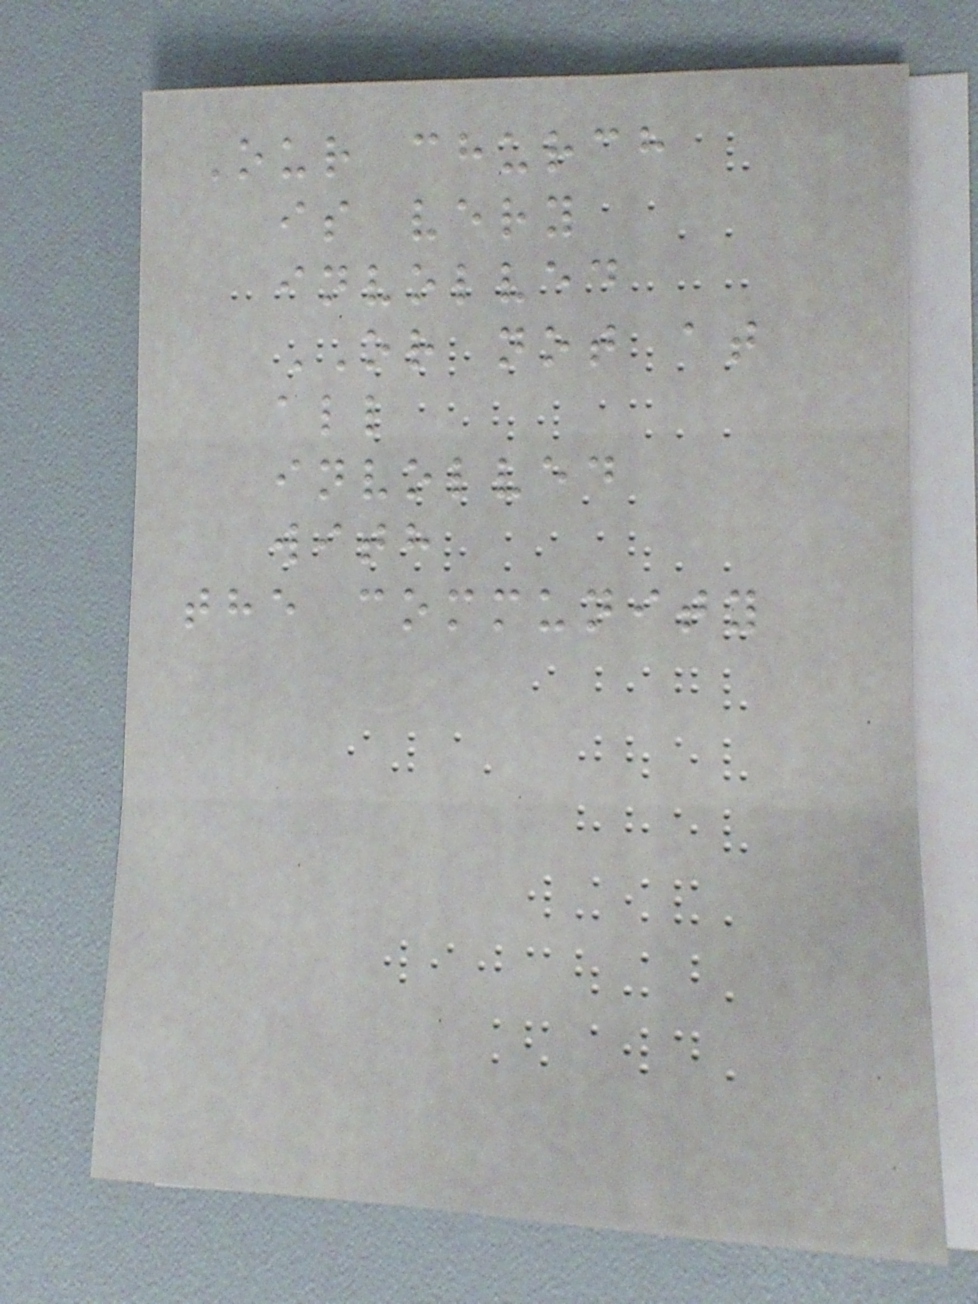Our church
is very
involved
OR not at
all
involved
with
the community
